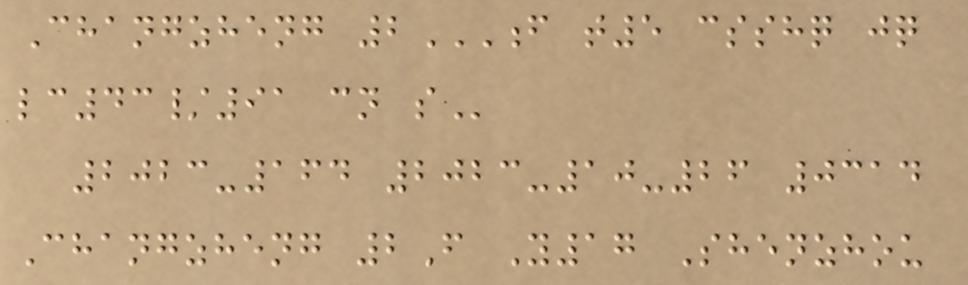Changzheng 2F T5 CSSHQ JQ
LC43/91 CN S
2023-164 2023-10-26 0314
Changzheng 2F Y17 Shenzhou
